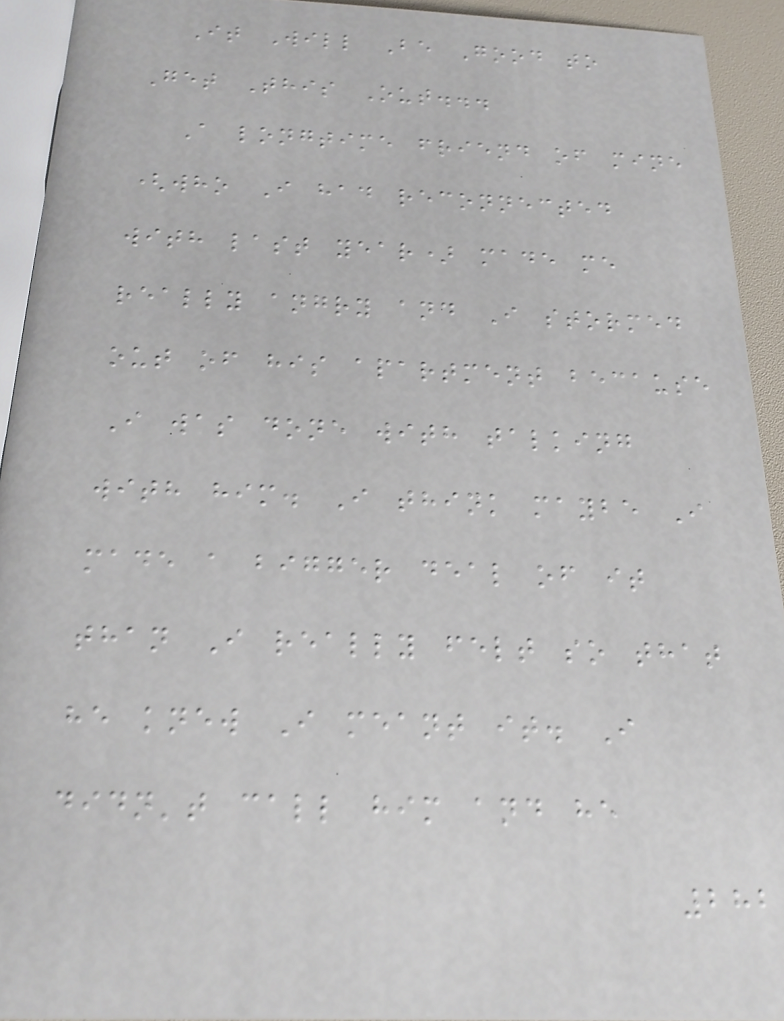It Will Be Good to
Get This Out...
A longtime friend of mine
(who I had reconnected
with last year) made me
really angry and I stormed
out of his apartment because
I was done with talking
with him. I think maybe I
made a bigger deal of it
than I really felt so that
he knew I meant it. I
didn't call him and he
282
